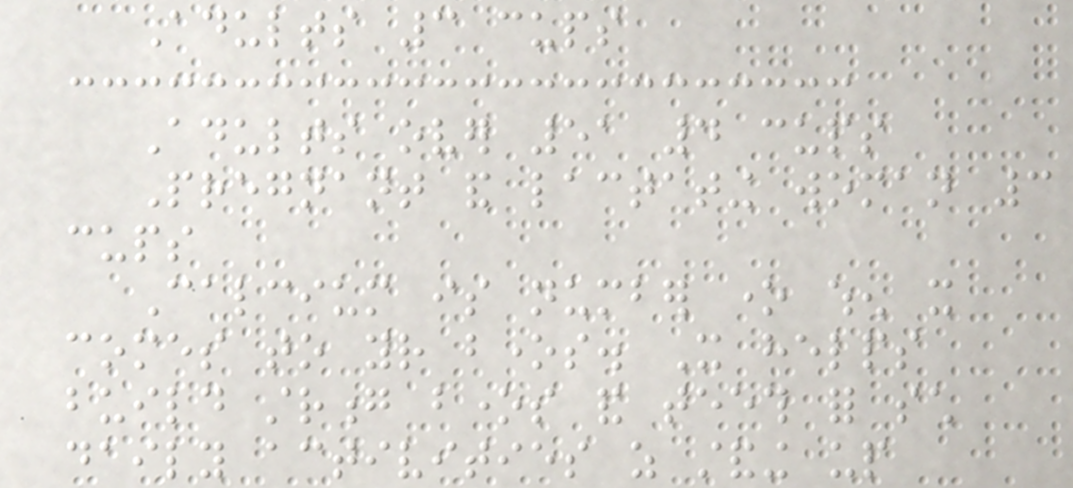Adults 3 cups
Adults over 51 4 cups
Pregnant and lactating woman 3
cups
Calcium is number one when it
comes to your bones. It helps
build strong bones and teeth for such
daily activities as standing up
